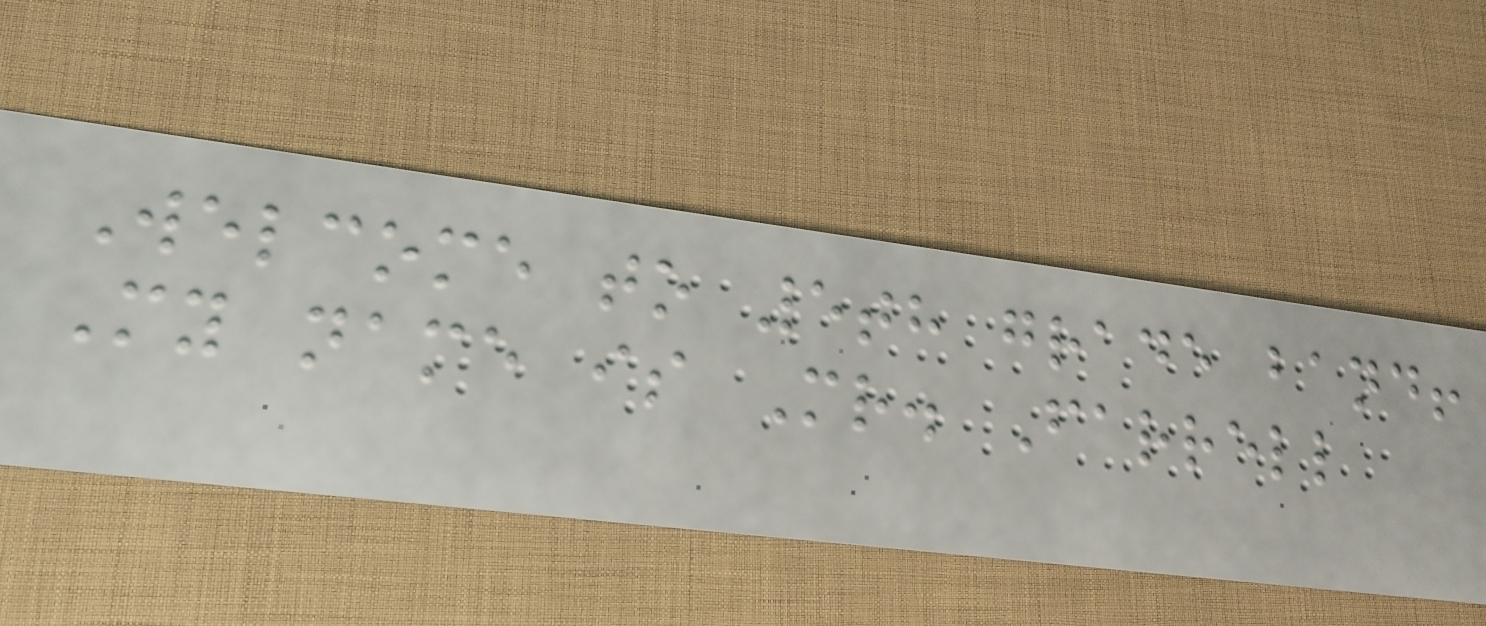Welcome to 5th grade band!
My name is Mr. Farrell
